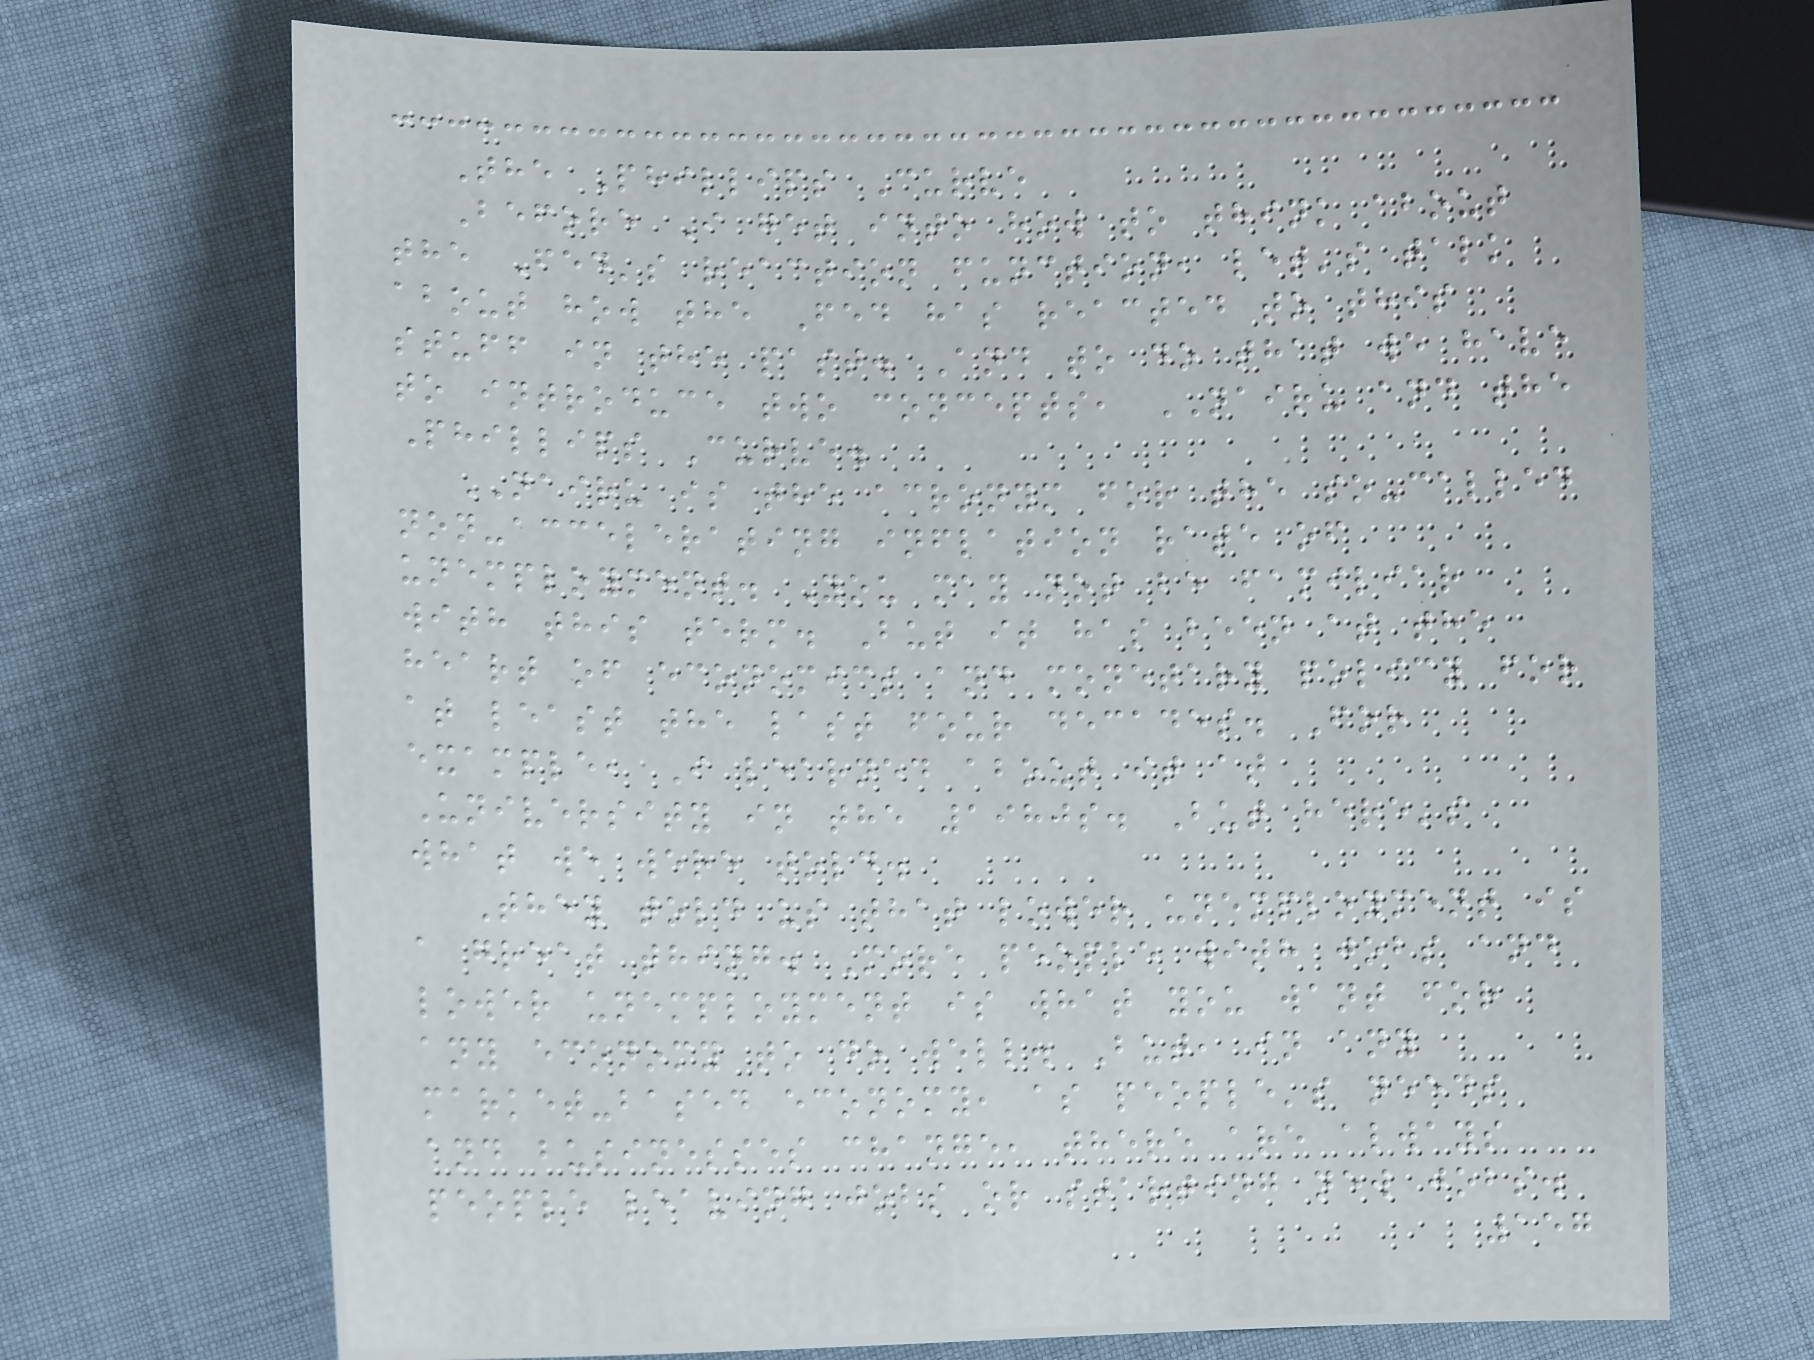The Phillips Curve
Before I get into how to think about
the Fed's reaction function, let's talk
about how the Fed has reacted to this
stuff in the past. And to do that we have
to introduce two concepts, NAIRU and the
Phillips Curve.
NAIRU is the acronym for the so-called
non-accelerating inflation rate of
unemployment. You may not be familiar
with this term. But it has been at the
heart of economics and monetary policy for
at least the last four decades. For
example, I learned about it at
University in the 1980s. But here's
what we were told.
They told us that lower unemployment is
a great thing. More people with jobs and
lower unemployment is what you want for
any economy to do well. But, in any
market-based economy, as people's needs
and businesses change, there are always
people leaving jobs or starting new jobs.
157
